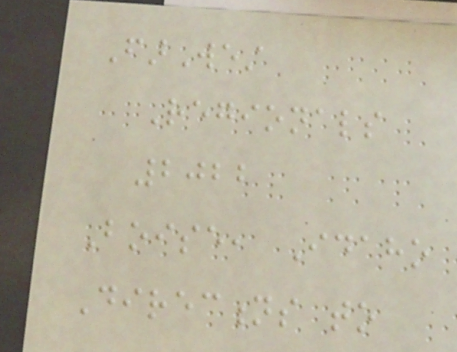FarWest
Regionals
2022
Boise, Idaho
Directions to
